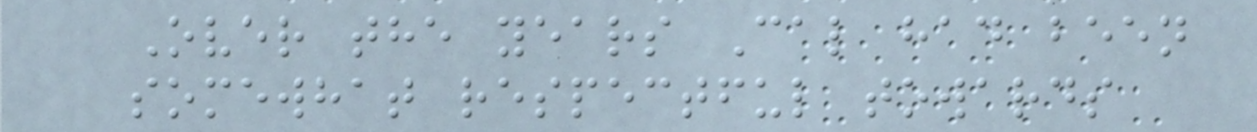Over the years Cal had been
somewhat respectful towards
